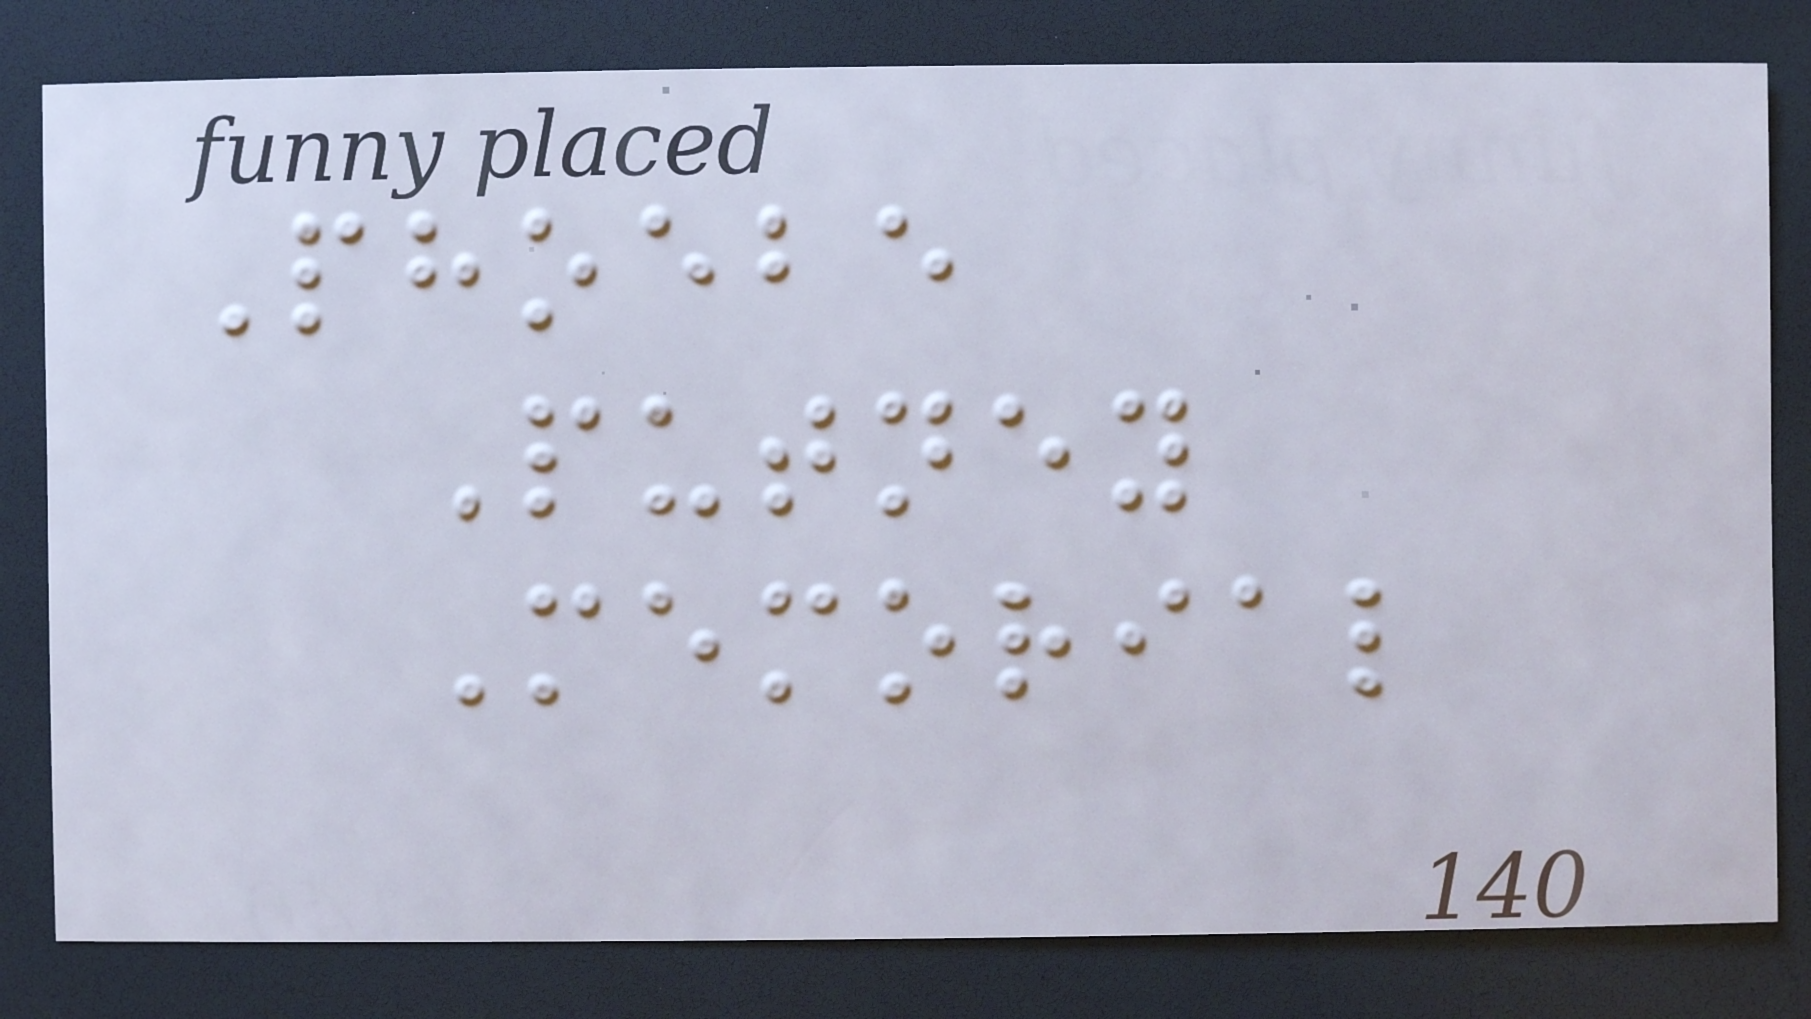Phoebe
Putney
Memorial
